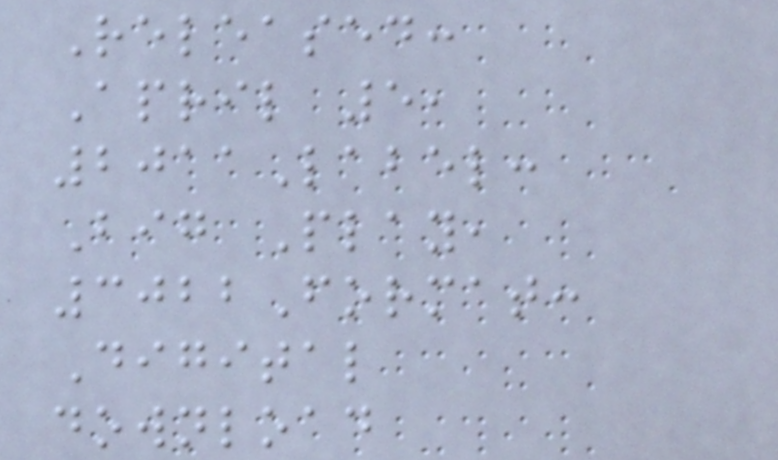Released:
April 5,
2011Label:
Big Play,
3022Format:
Digital
download
